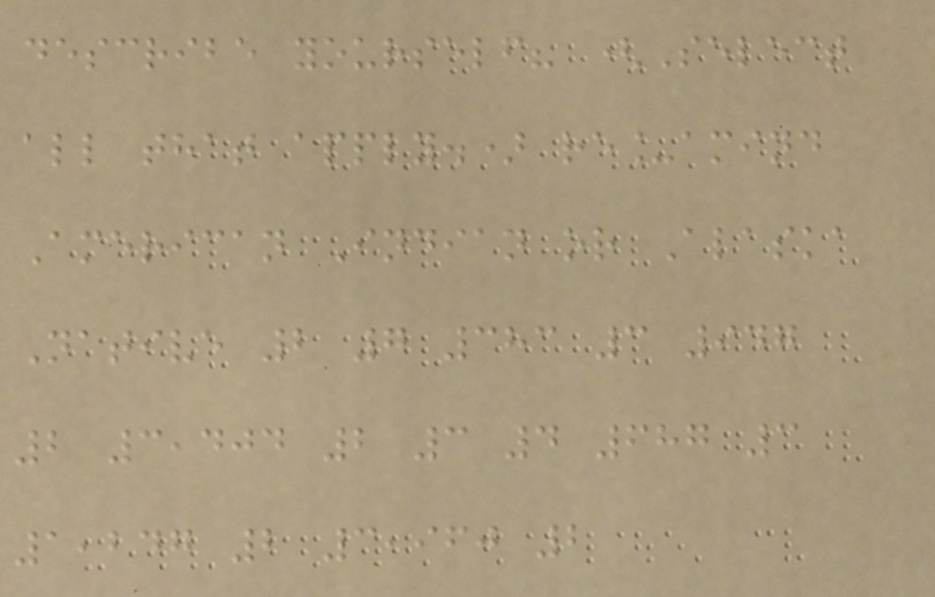describe yourself? (Select
all that apply.) re_amind
American Indian or Alaska
Native 2 7 383 3 947
2 3,404 2 3 4 687 3
1,247 2 3,960 2
